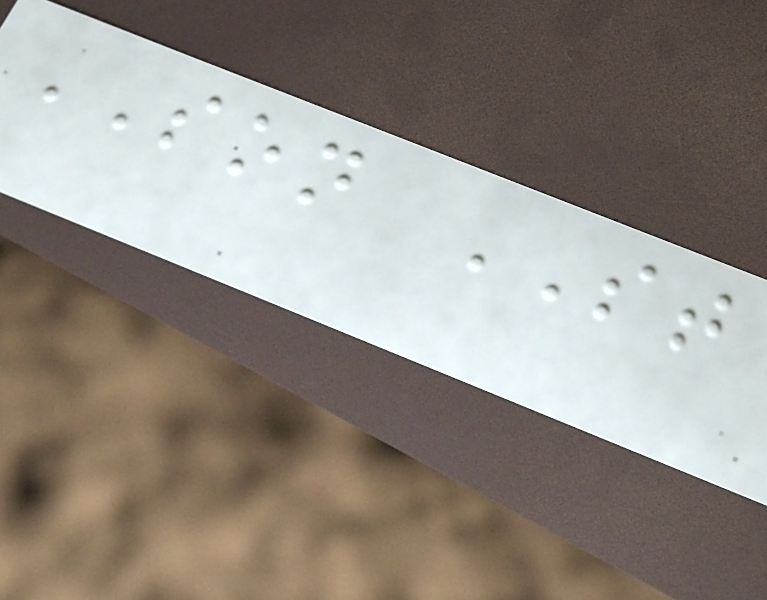SON ST
